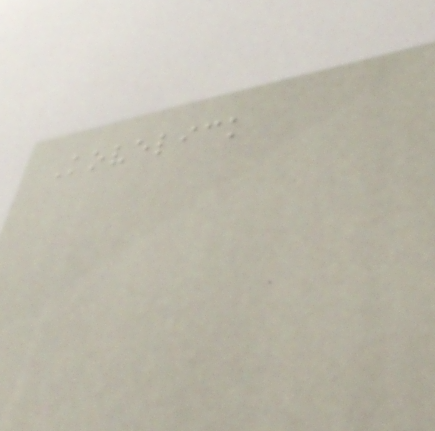Kovelick
